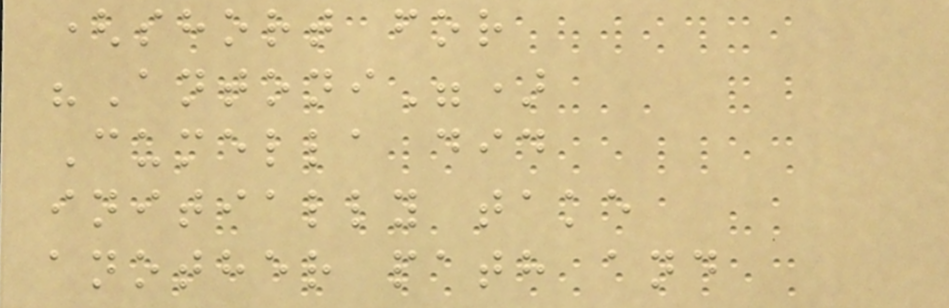(short for
"Antoni")
Cumella did
initially take
another path and
